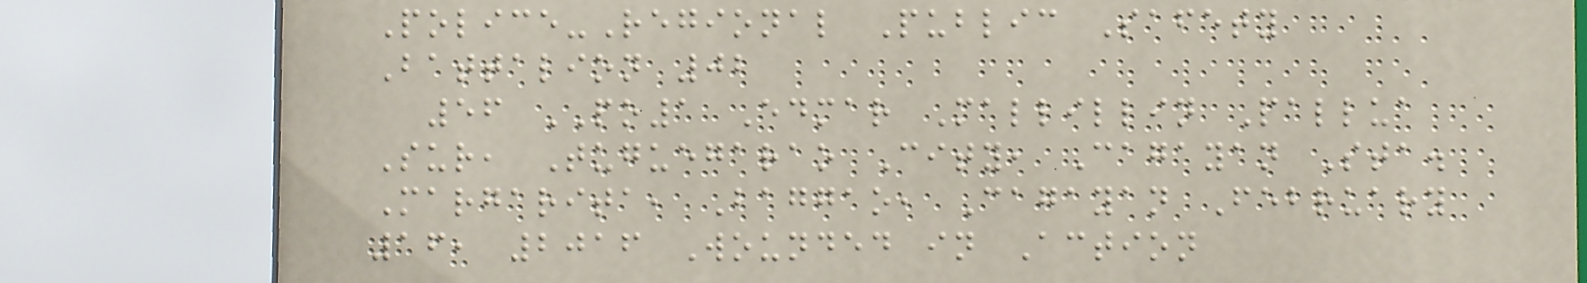Police-Regional Public Safety
Battalion 02
56 PO1 Edmar Mallillin Pallua
Sur, Tuguegarao City, Cagayan Sta.
Margarita, Baggao, Cagayan February
16, 2016 Wounded in Action
